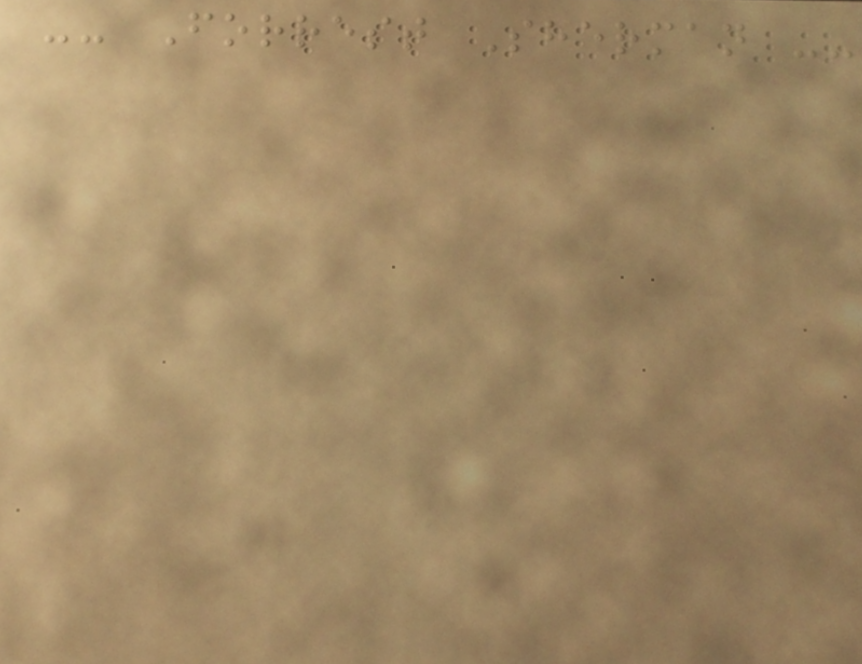-- Forrest Sherman --
